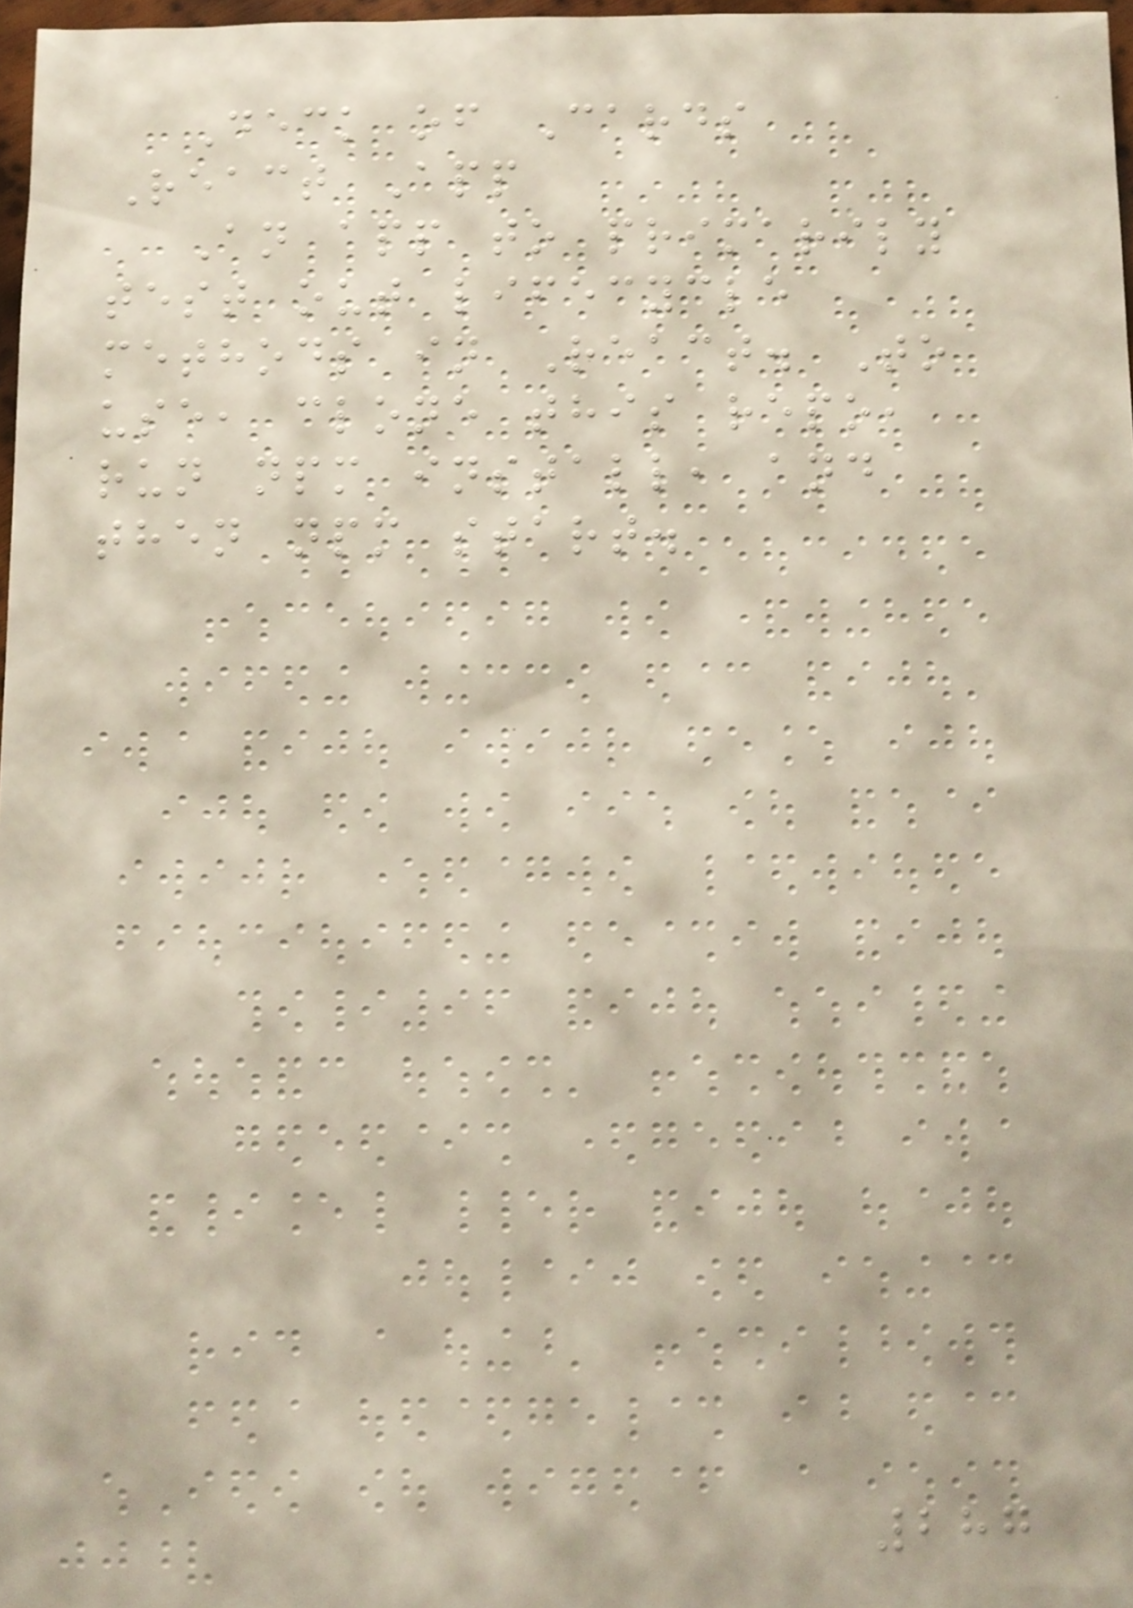Deck of Cards
React App
An app to primarily
test out lifecycle
methods in React. To
use, clone this repo,
run npm install, and
then npm start.
287
